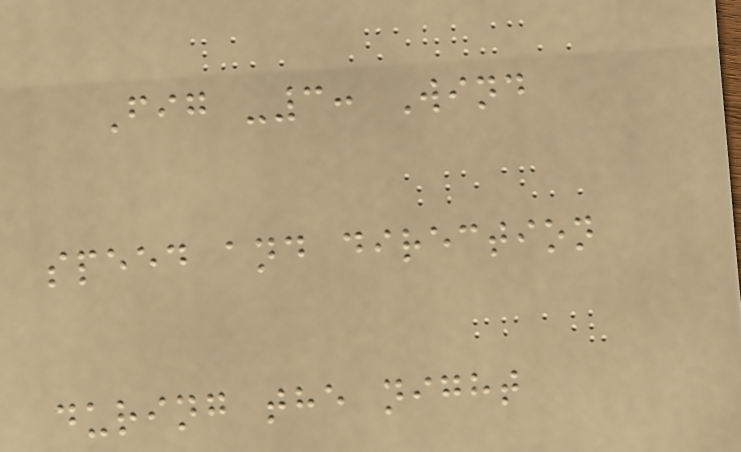Fig -3: Wind
speed and direction
during the night
